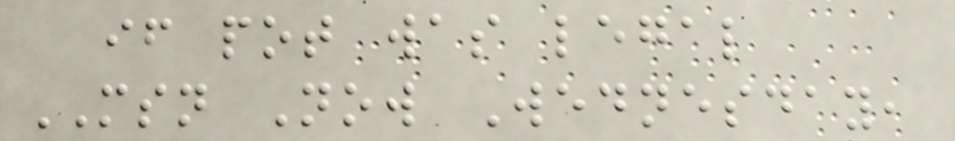if pot was legal
MSN Now Wednesday,
